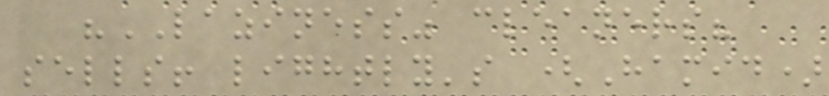"LAZINESS" cleaners?
sells! lightly's (Hamid)
